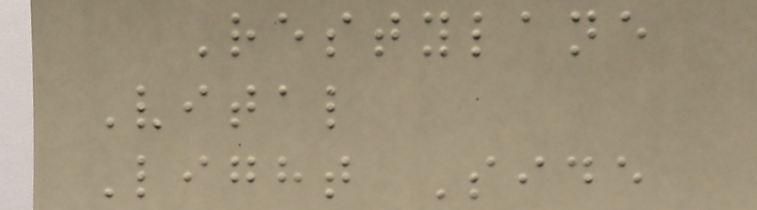Restylane
Vital
Light Side
